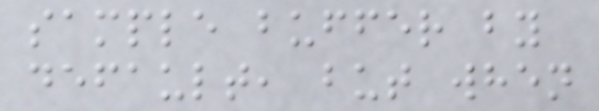sample buffer by
default, but when
